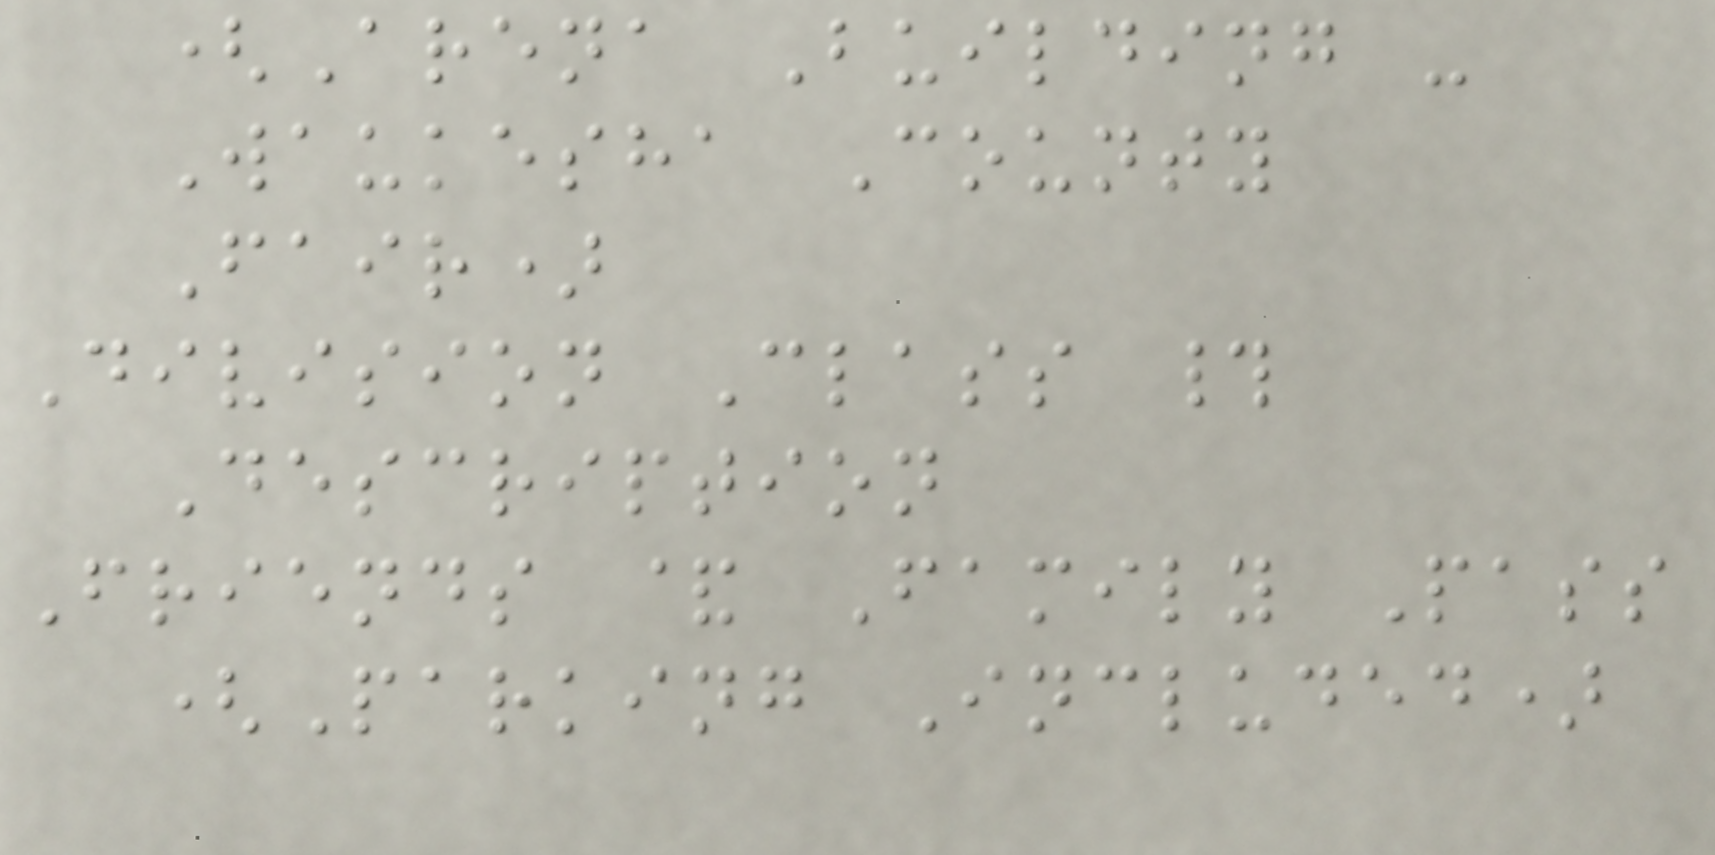(Arena Building -
Waukesha County
Fair)
Division Class #
Description
Friends & Family Pass
(Parking Included)
